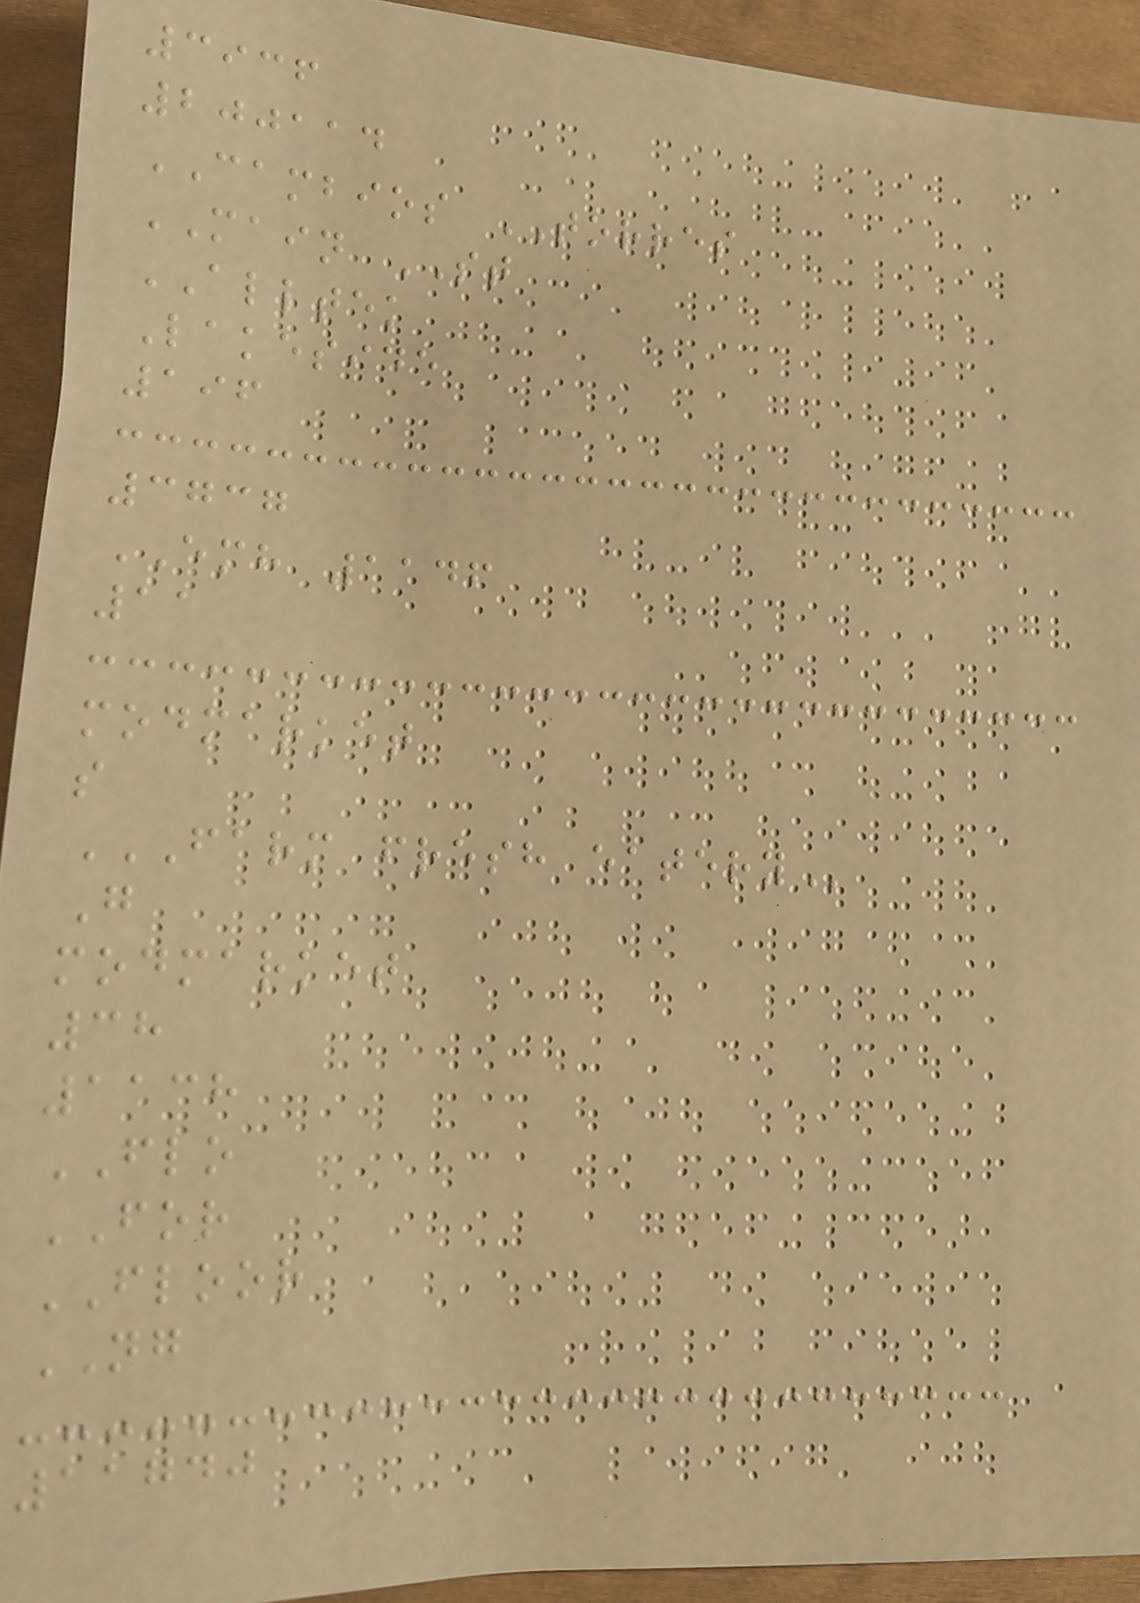3936
200114
CAMBIOS TORRES
MAIN ST
ALLTEK
Lakeside
196
3737
EMH 1146
11
modmarket
s
FARM FRESH EATERY
G
modmarket
38
1138
FLO
FOR
FLOOR
NG
11740
